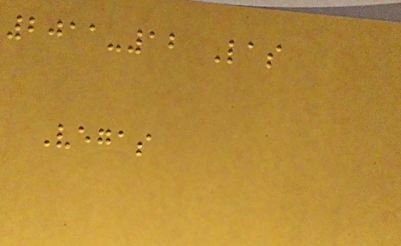2011-12 Las
Vegas
